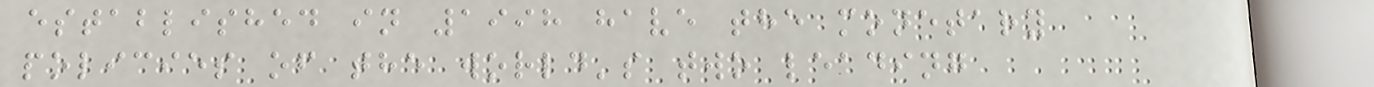established in 1998 have the monetary
policies of the world's two leading
